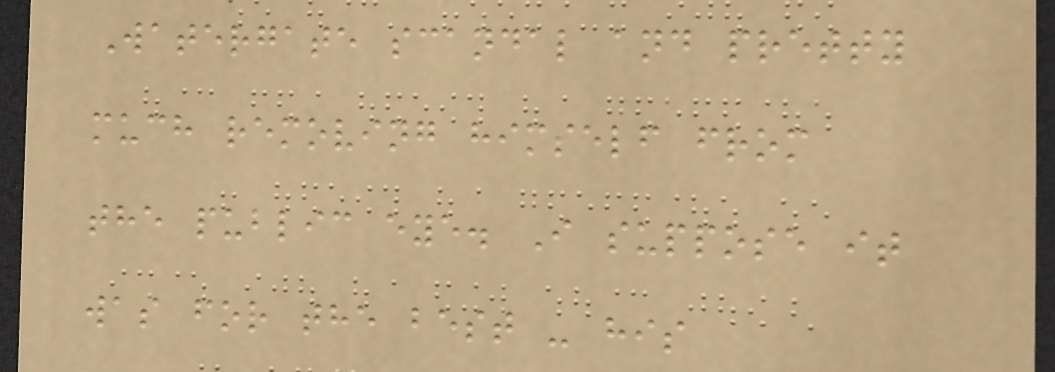Watergate scandal and pretty
much removing himself from
the public eye. I suppose it
was for the best - his
